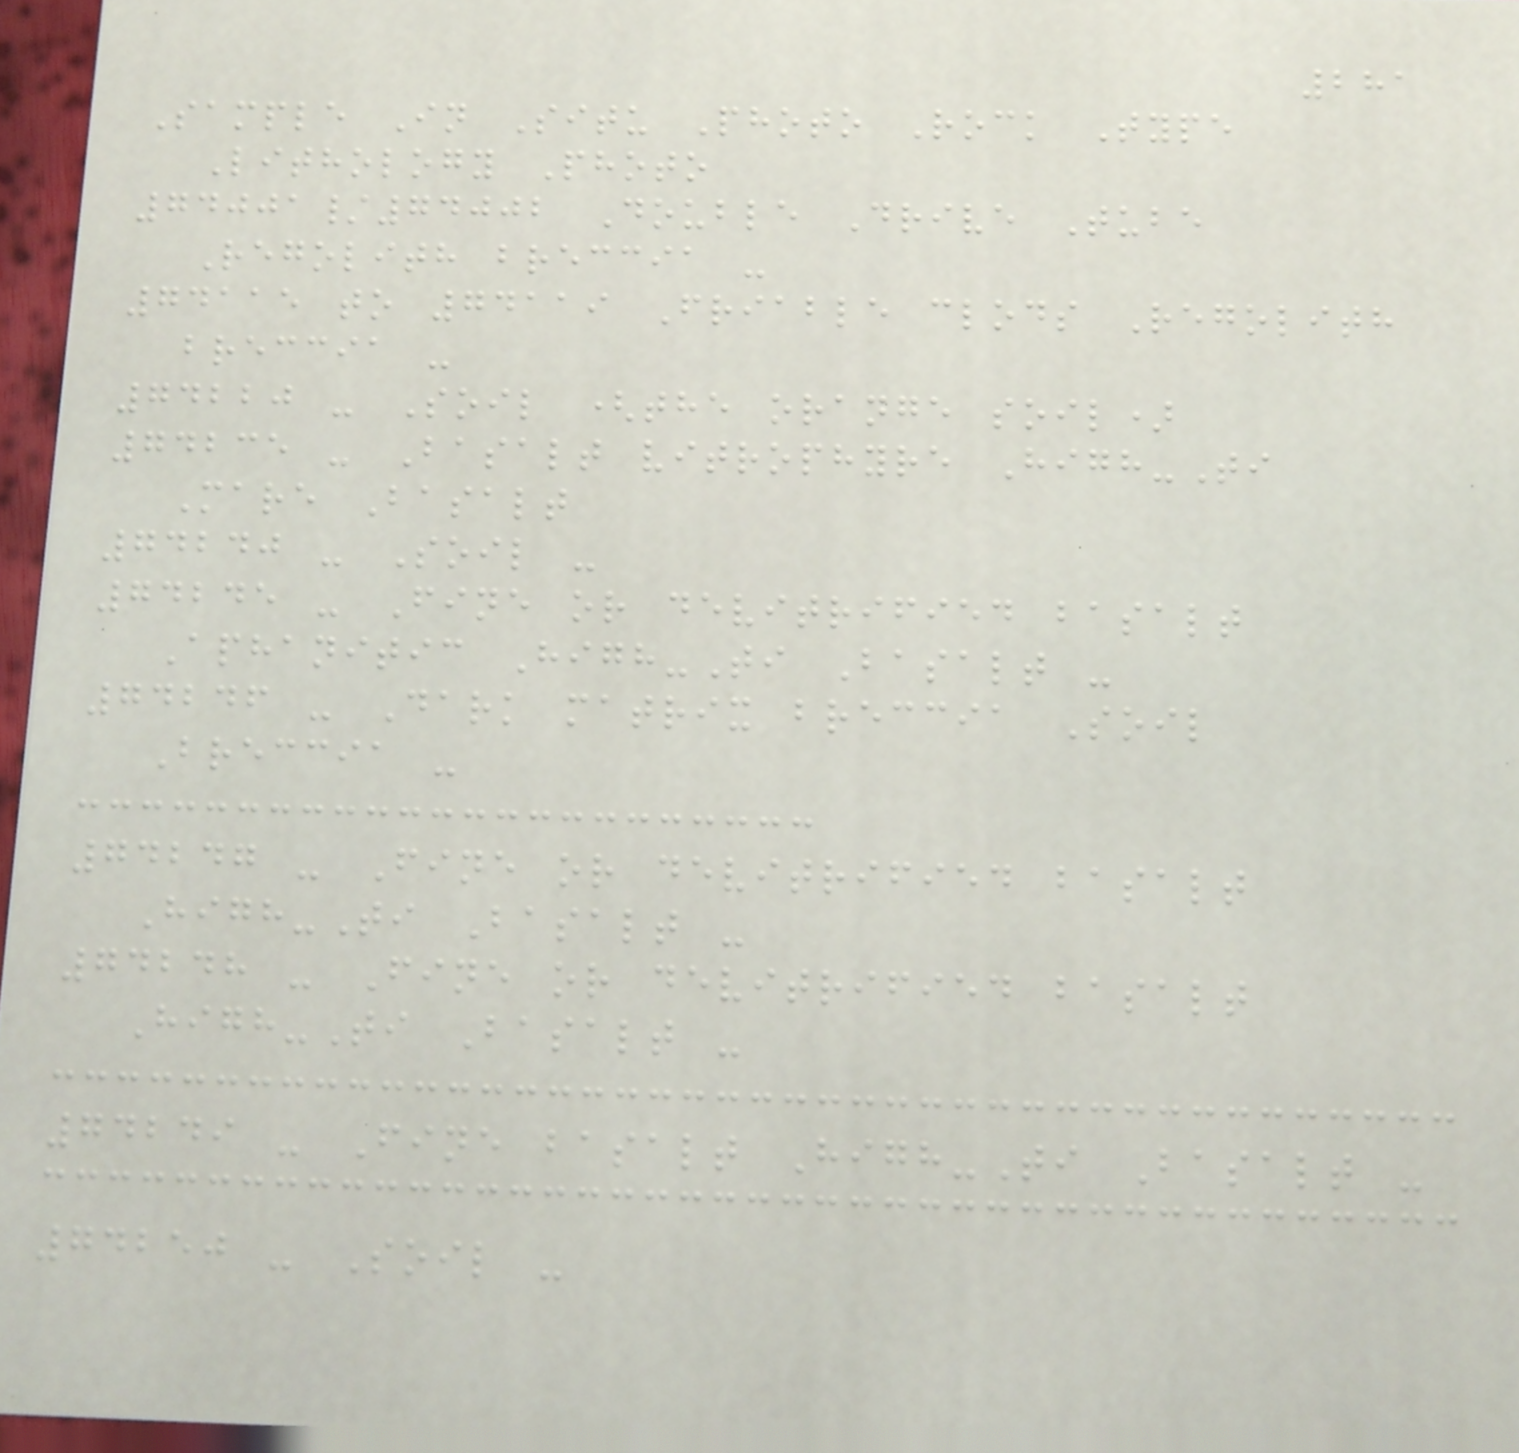281
Sample In Situ Photo Rock Type
Lithology Photo
74001/74002 Double Drive Tube
Regolith breccia -
74115 to 74119 Friable clods Regolith
breccia -
74220 - Soil (the orange soil)
74235 - Basalt vitrophyre High-Ti
Mare Basalt
74240 - Soil -
74245 - Fine or devitrified basalt
Aphanitic High-Ti Basalt -
74246 - Dark matrix breccia Soil
Breccia -
74247 - Fine or devitrified basalt
High-Ti Basalt -
74248 - Fine or devitrified basalt
High-Ti Basalt -
74249 - Fine basalt High-Ti Basalt -
74250 - Soil -
